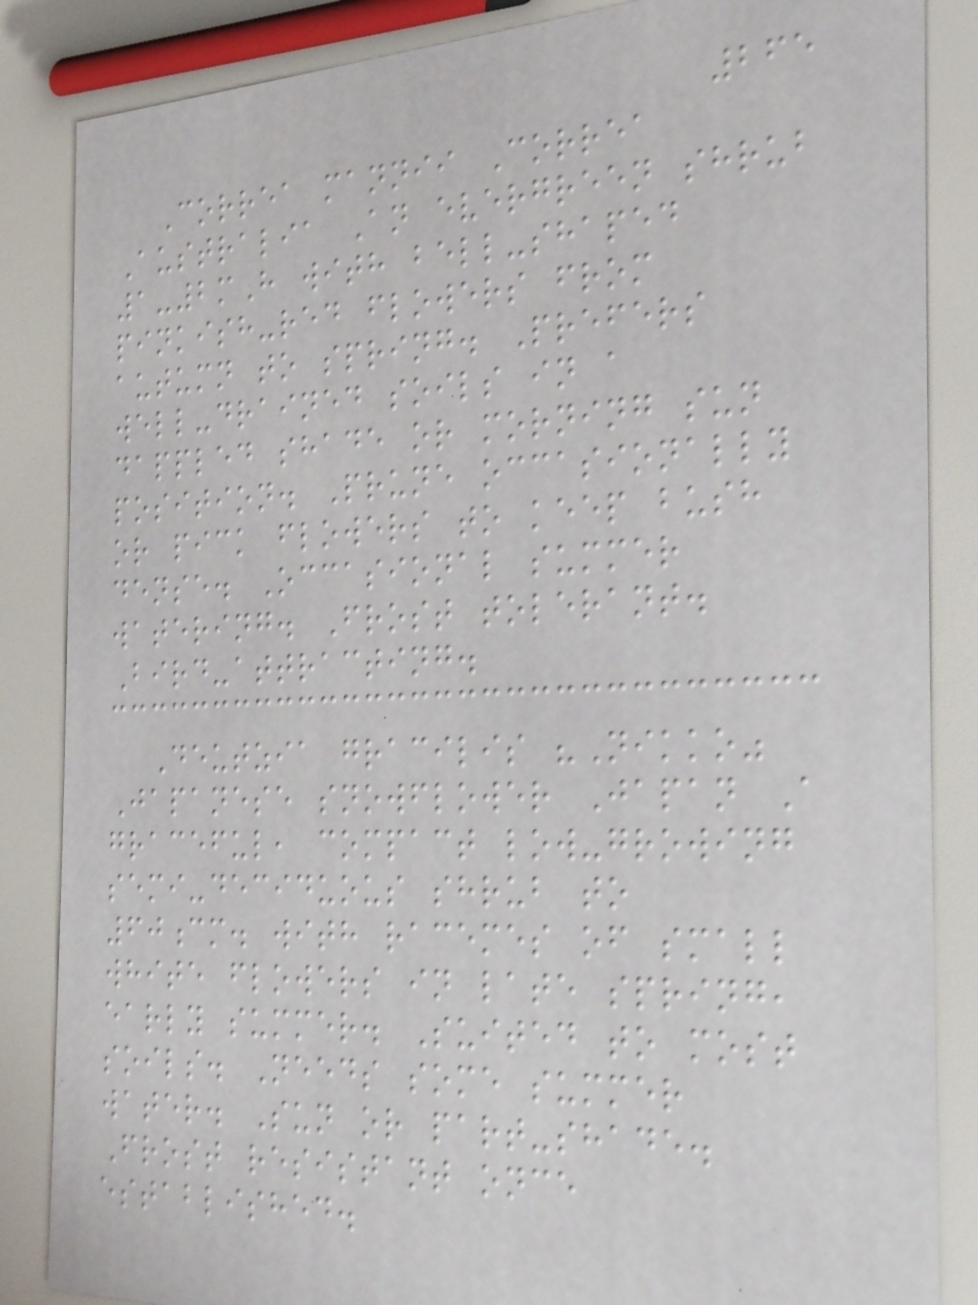265
Correa mannii Correa
Australia An evergreen shrub
1-2mH with bell-shaped
pinkish-red flowers from
autumn to spring. Prefers
well-drained soils in a
dappled shade or morning sun
position. Prune occasionally
or pick flowers to keep bush
dense. Occasional summer
watering. Frost tolerant.
Bird-attracting.
Deutzia gracilis "Nikko"
Japanese snowflower Japan A
graceful, compact low-growing
semi-deciduous shrub to
60cm. with racemes of small
white flowers in late spring,
early summer. Suited to most
soils. Needs some summer
water. Sun or part-shade.
Frost resistant once
established.
